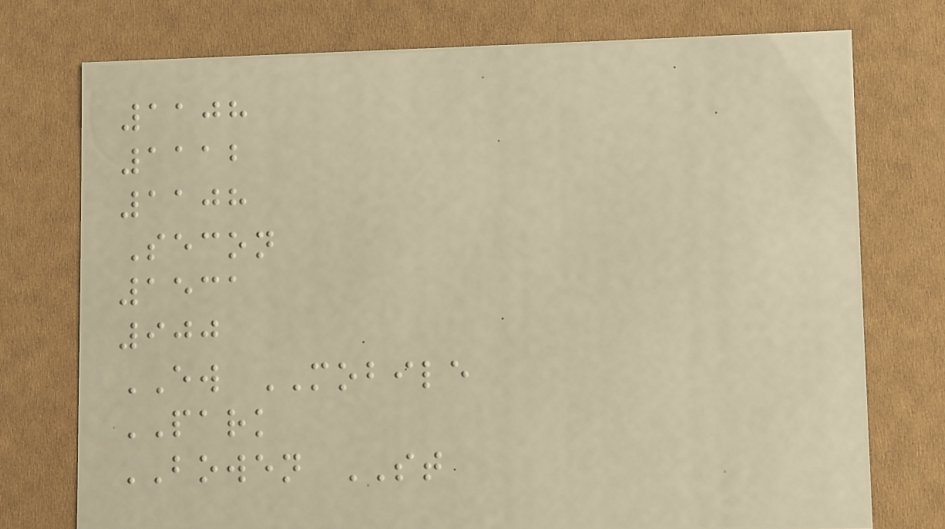1108
1112
1108
Secon
1531
900
EW MOBILE
PARK
BOWEN ST
